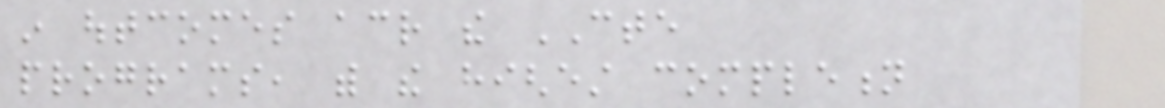in outcomes across the CTE
programs, with the highest completion
